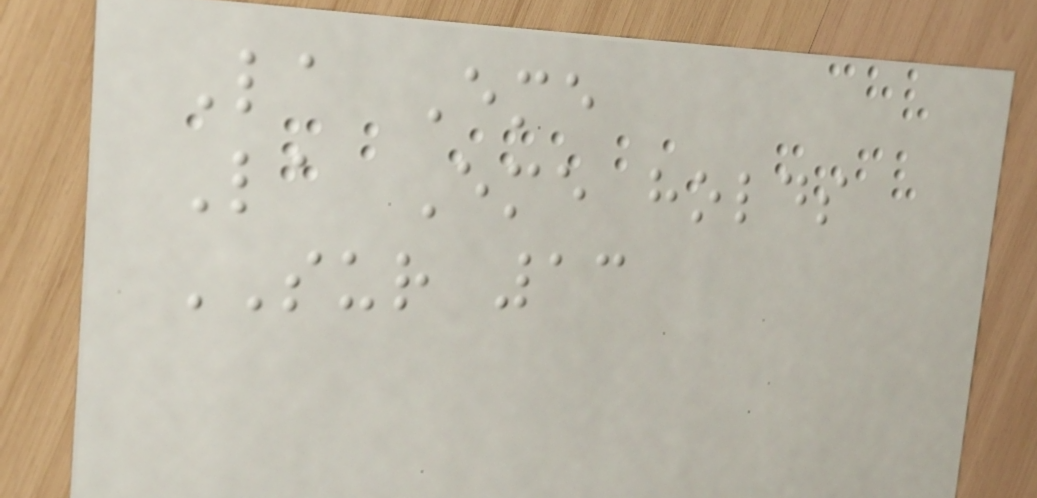La Eme
La Eme holds
SUR 13
